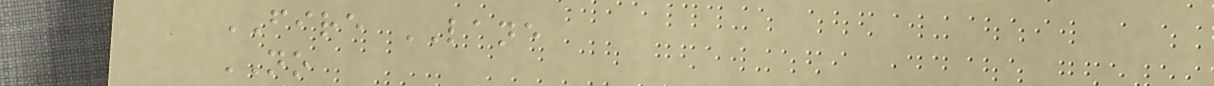FIRE LANE
NO
